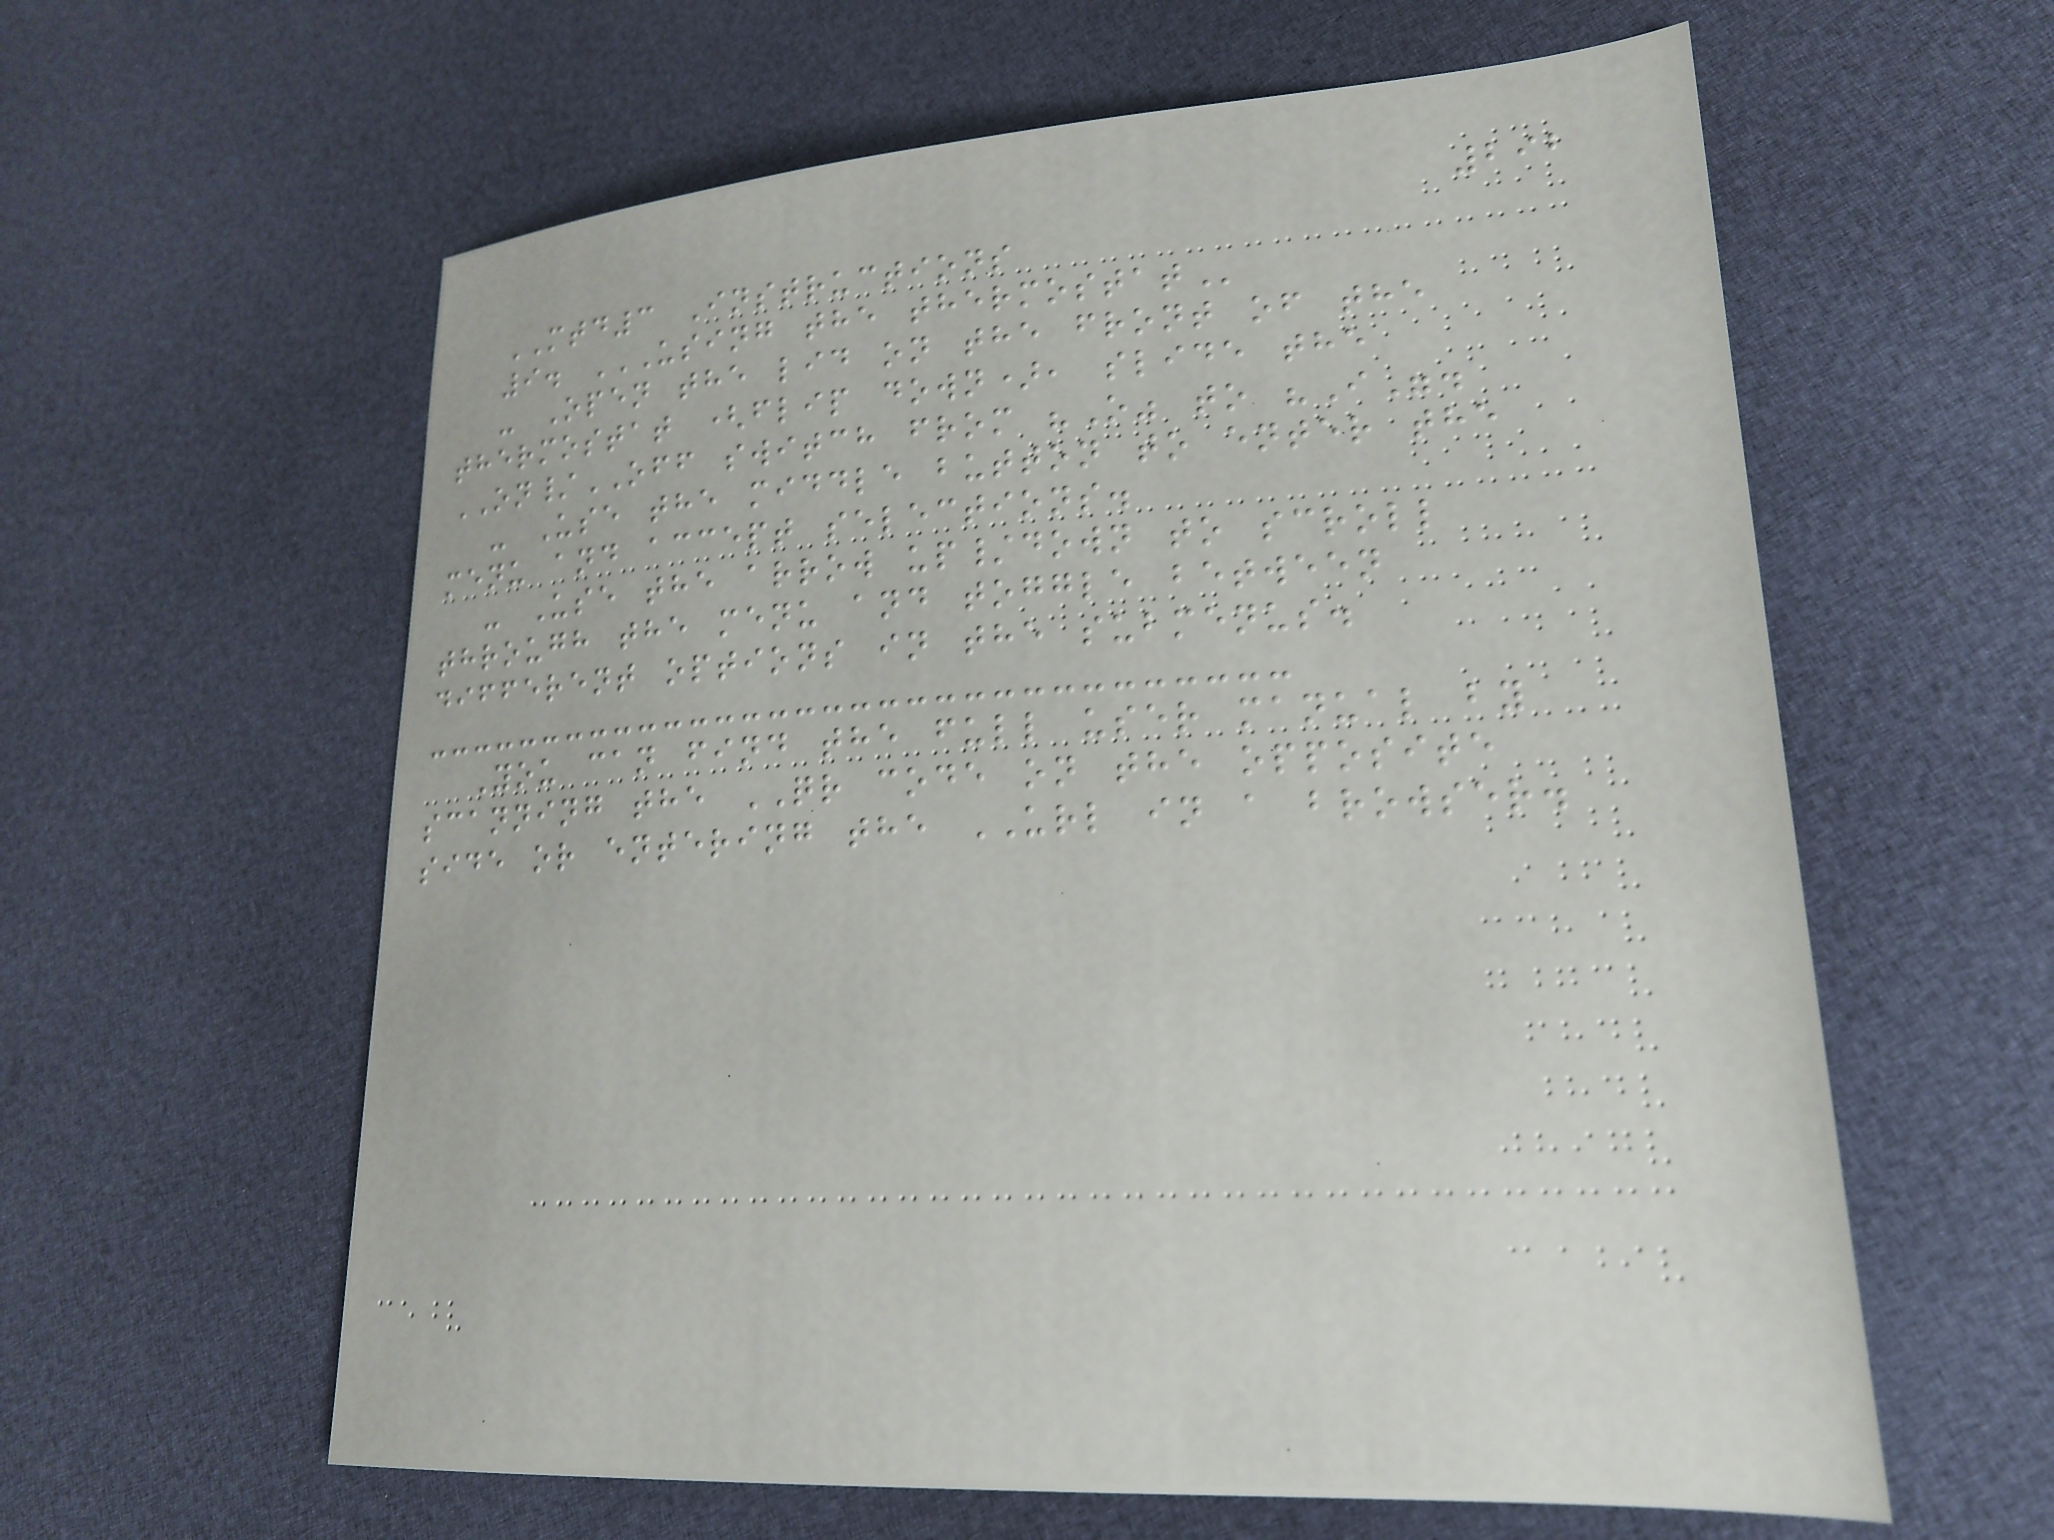292
MTD3 Instructions
9. USING THE THERMOSTAT
- Open the lid on the front of the
thermostat (flip down), slide the
ON/OFF switch from "O" to "I".
- Use the middle button to enter the
menu and accept selections.
- Use the arrow up/down to scroll
through the menu and toggle between
different options in the submenus.
You can find the full user manual by
scanning the QR code on the opposite
side or entering the URL in a browser.
